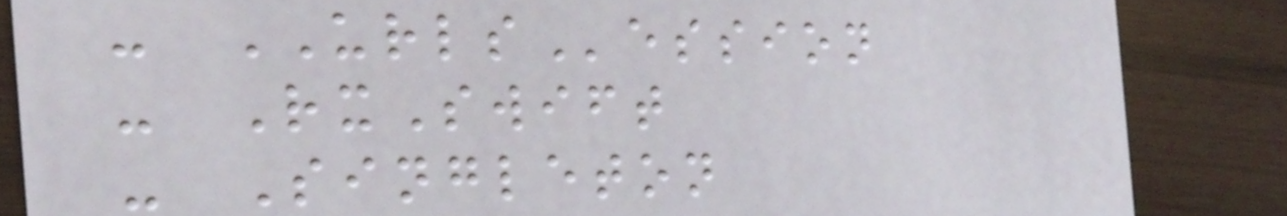- URLSession
- RxSwift
- Singleton
